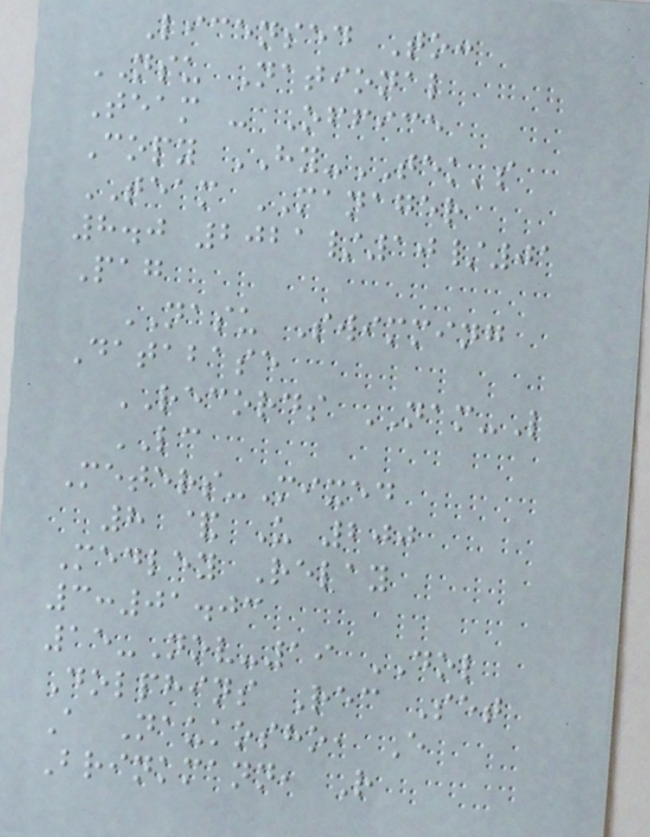Licensed To:
NSU National
Team - Office
Copy HY-TEK's
TEAM MANAGER
8.0 2021/10/01
Pag
NASU Swimming
Database
RECORDS NAM-L
LC
Meters-Mixed
8 & U 200
Medley Relay
3:01.03
15-Nov-19 DOL
Dolphins Rec Set
A Naukosho, E
Brinkmann, R
